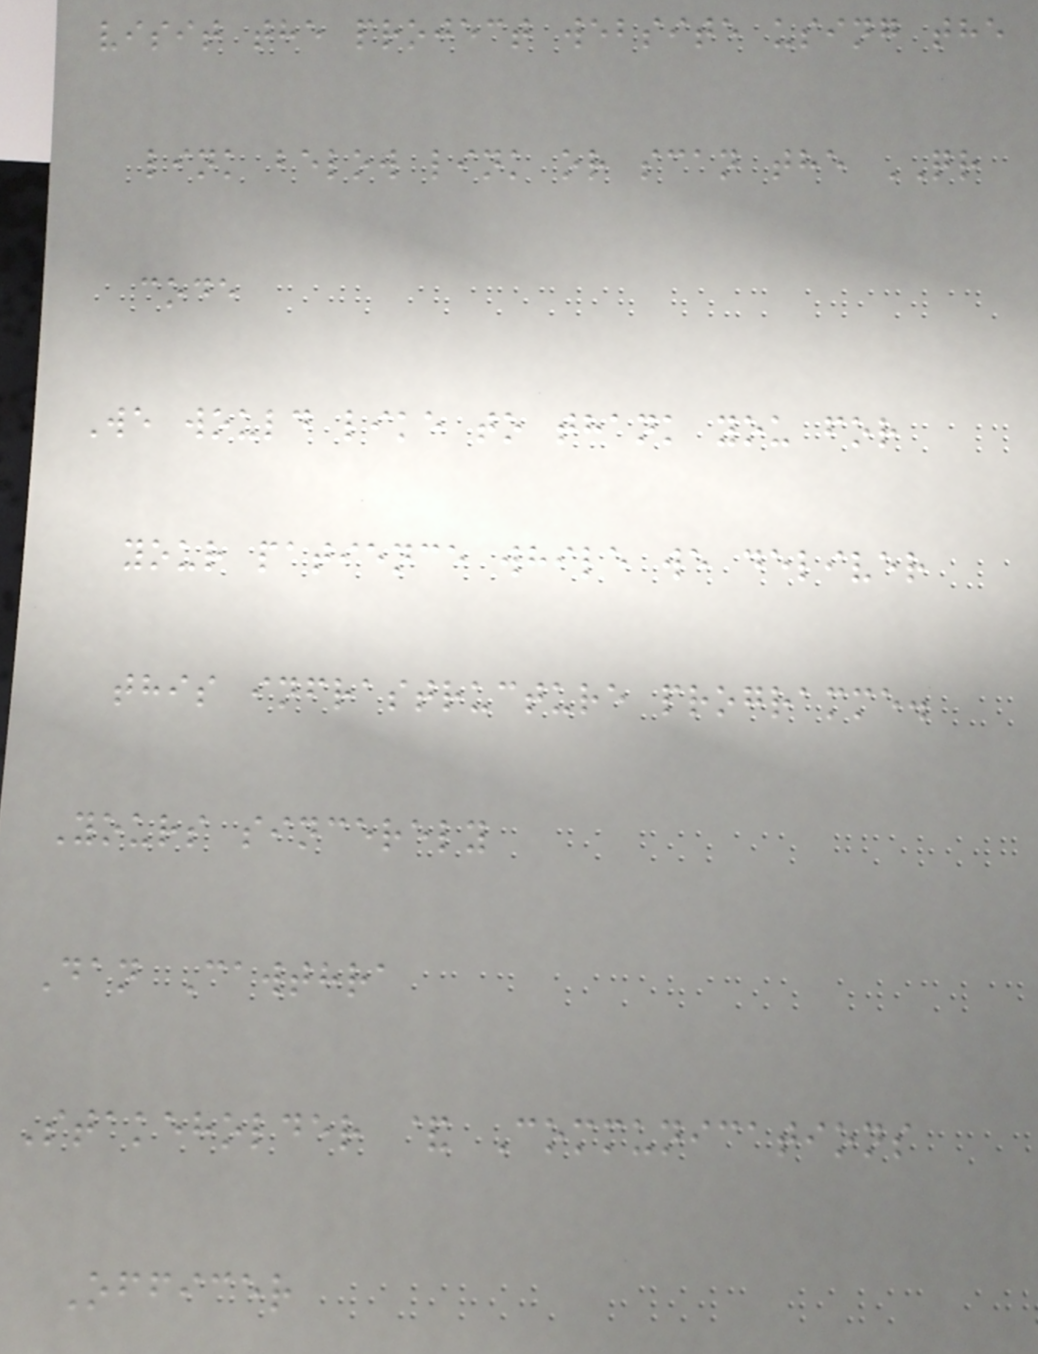visit the project website using the
link below link or scan the QR
code
We would like to thank you for
your patience while we deliver
this infrastructure programme.
Yours sincerely
Dan Cawthra
Stakeholder & Communications
Officer
